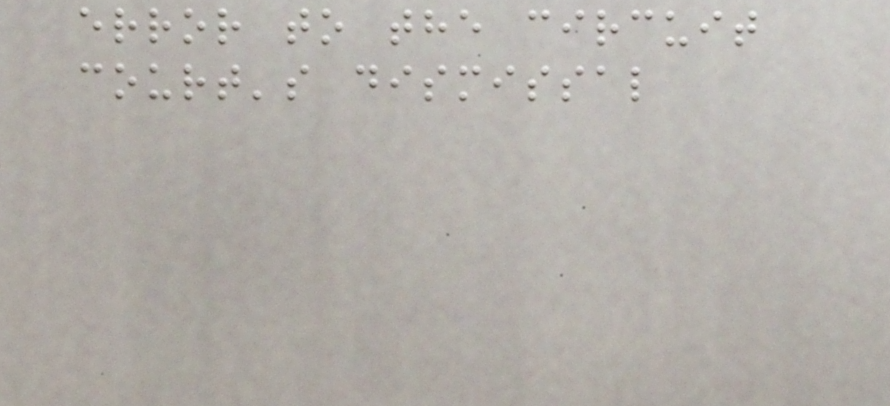error to the circuit
court's dismissal
